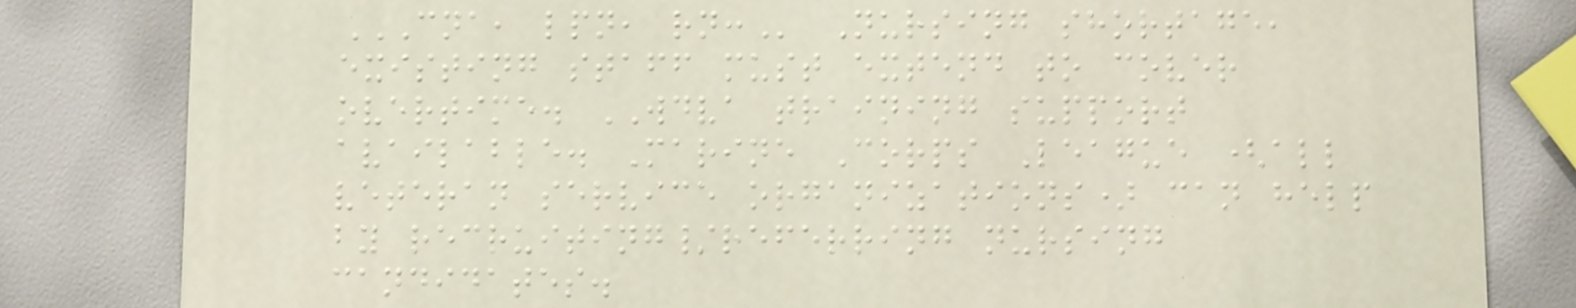CNA, LPN, RN: Nursing shortage,
existing staff must extend to cover
overtime. WDVA training support
available. Marine Corps League (all
veteran service organizations) can help
by recruiting/referring nursing
candidates.
